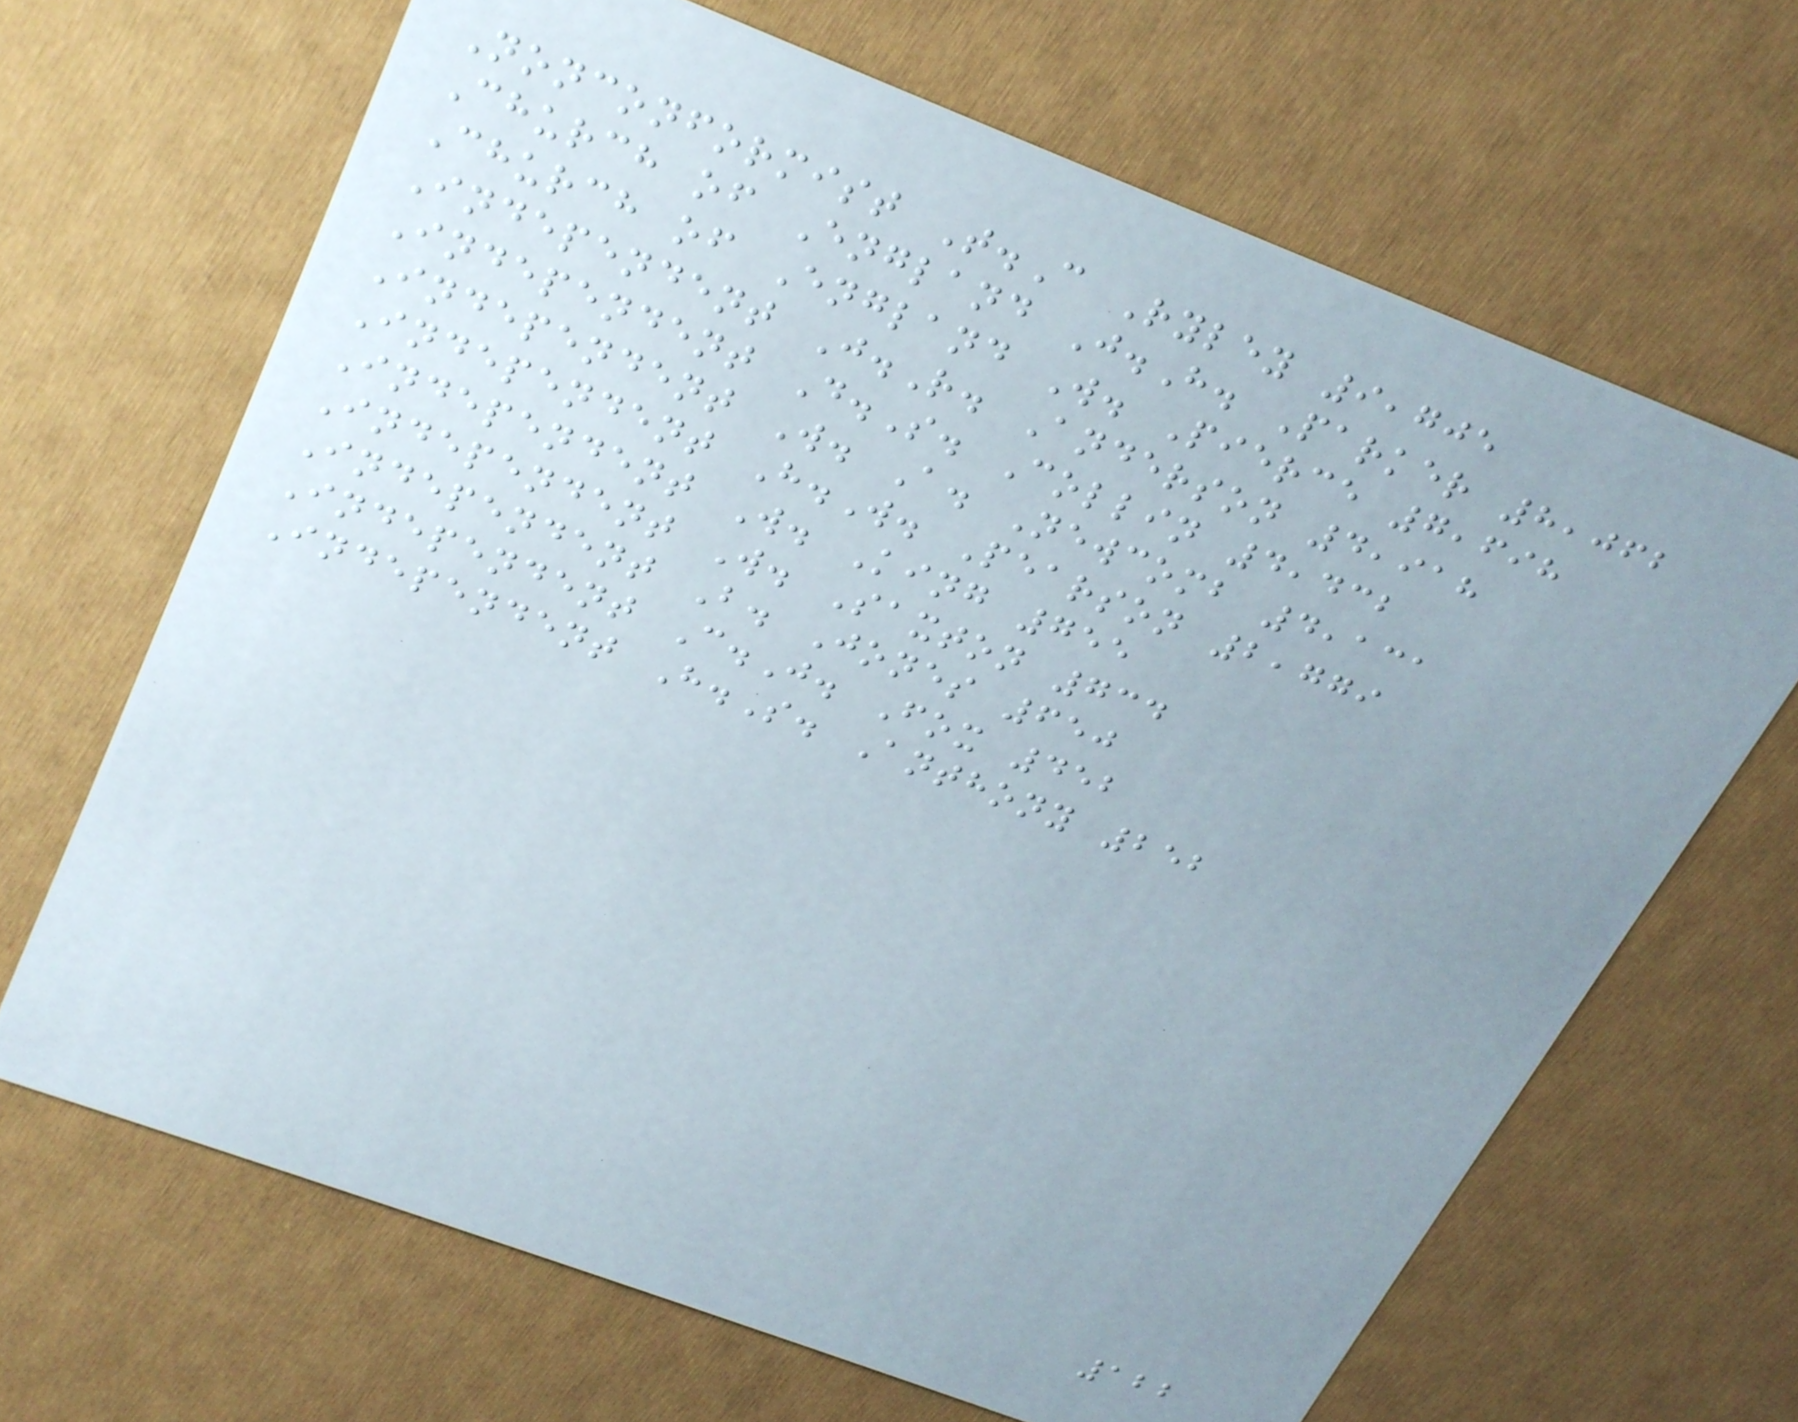Nonconformist T.C Ryley 9,705
Church of England J.H. Parker 8,062
Church of England W. Pierce 7,698
Independent J.R. Anderson 4,918
Independent D.S. Collin 4,432
Independent W. A. Newcomb 4,131
Independent H.W. Pearson 2,779
Independent W. King 755
Independent W. Saxton 734
Independent B. Jones 650
Independent C.J. Fox 452
Independent H.S. Anthony 252
122
